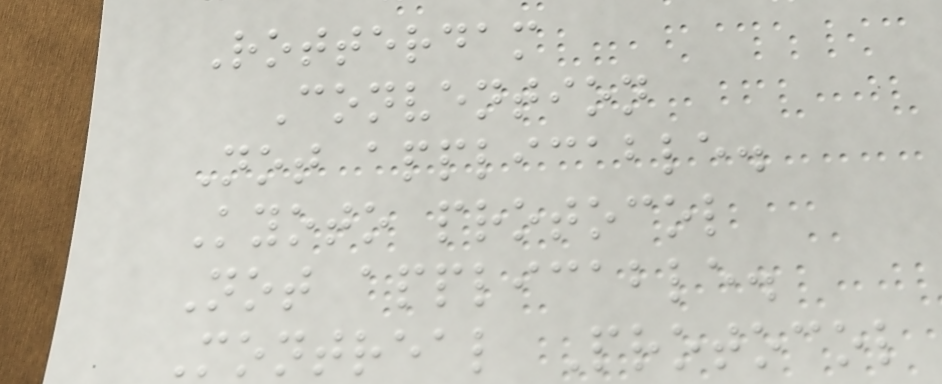Rotterdam
Convention
Not applicable.
Kyoto protocol
Not applicable.
Montreal Protocol
